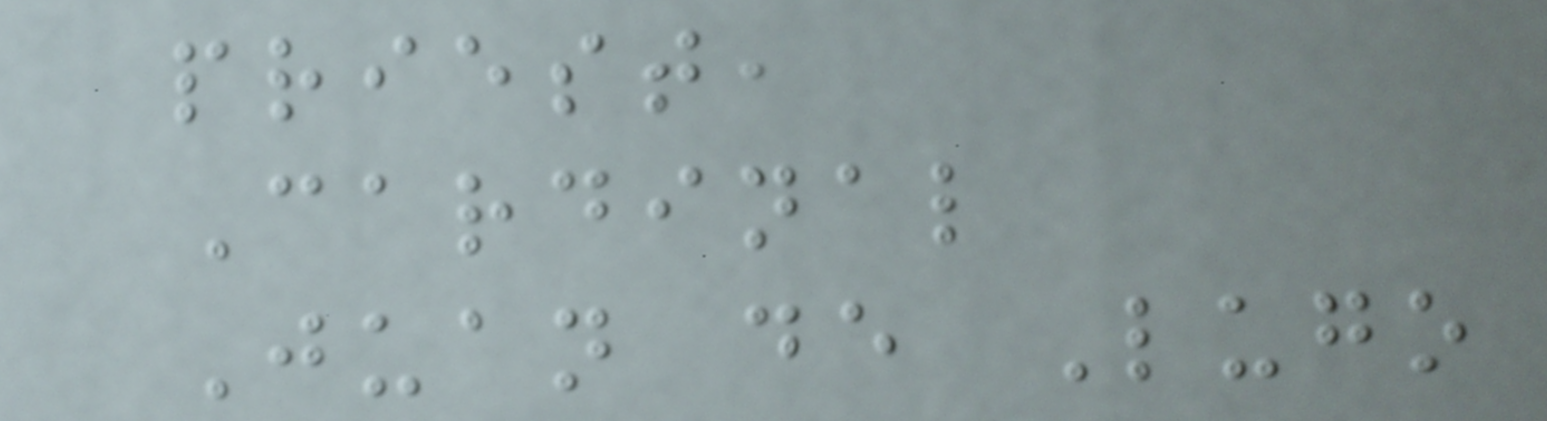priest,
Cardinal
Juan de Lugo
